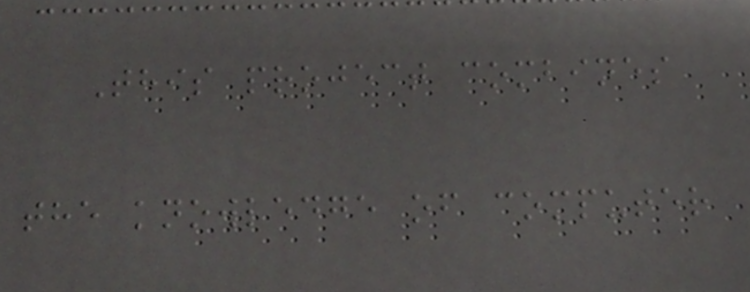This project combines
the knowledge of computer
